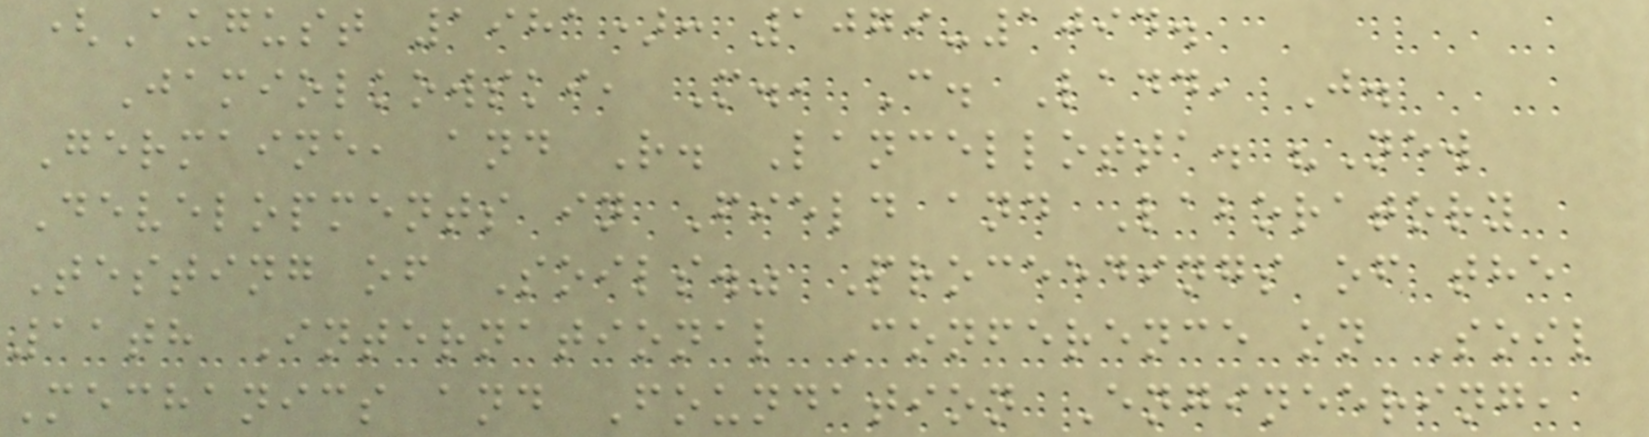(August 1981): 1079-1094.
Jamiolkowski, M., C. Ladd, J.
Germaine, and R. Lancellotta. "New
Developments in Field and Laboratory
Testing of Soils." Proceedings of the
11th International Conference on Soil
Mechanics and Foundation Engineering,
